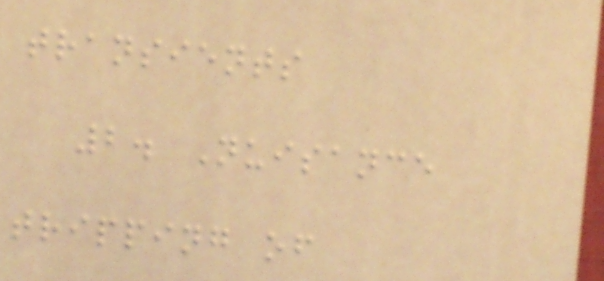transients
2. Nuisance
tripping of
